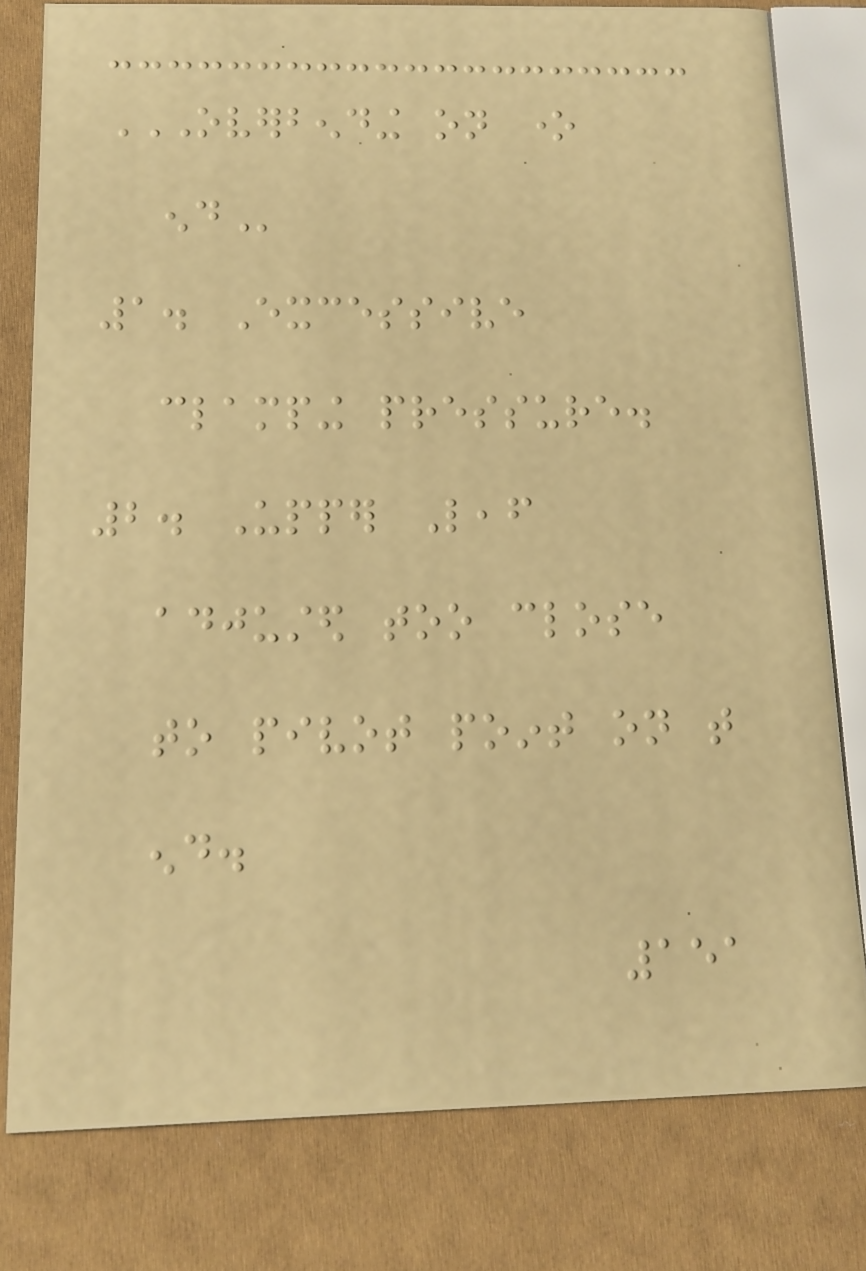OVERBENDING ON ONE
END
1. Excessive
clamping pressure.
2. Upper Leaf
adjusted too close
to pivot point on that
end.
151
